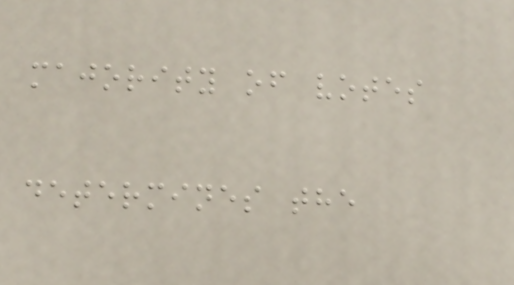majority of votes
determines the
